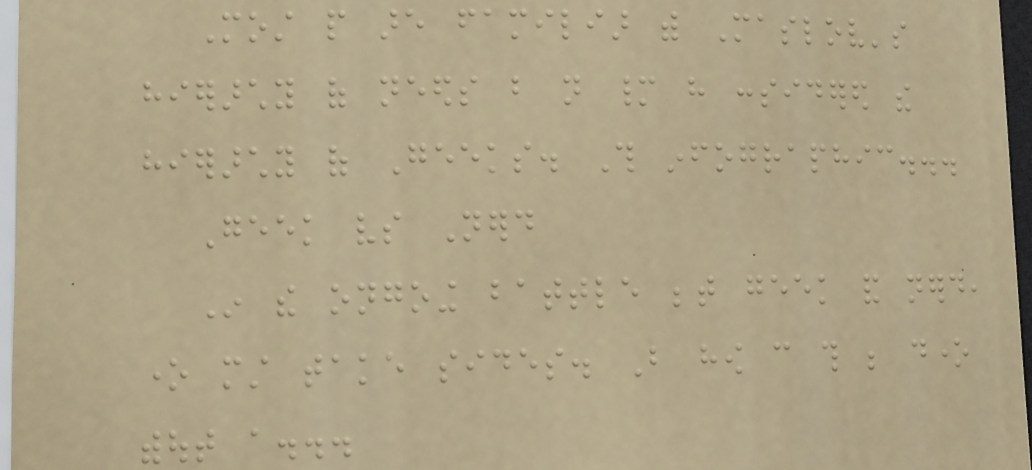Most people are familiar with Maslov's
hierarchy of needs but not many have considered the
hierarchy of Geeks. This infographic...
Geek vs Nerd
In the ongoing battle between geek and nerd,
one must take sides. But how can this be done
without a...
